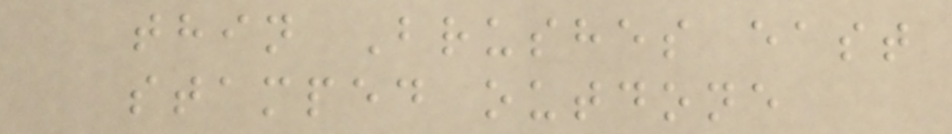thin Brushes east
stamped outdone
